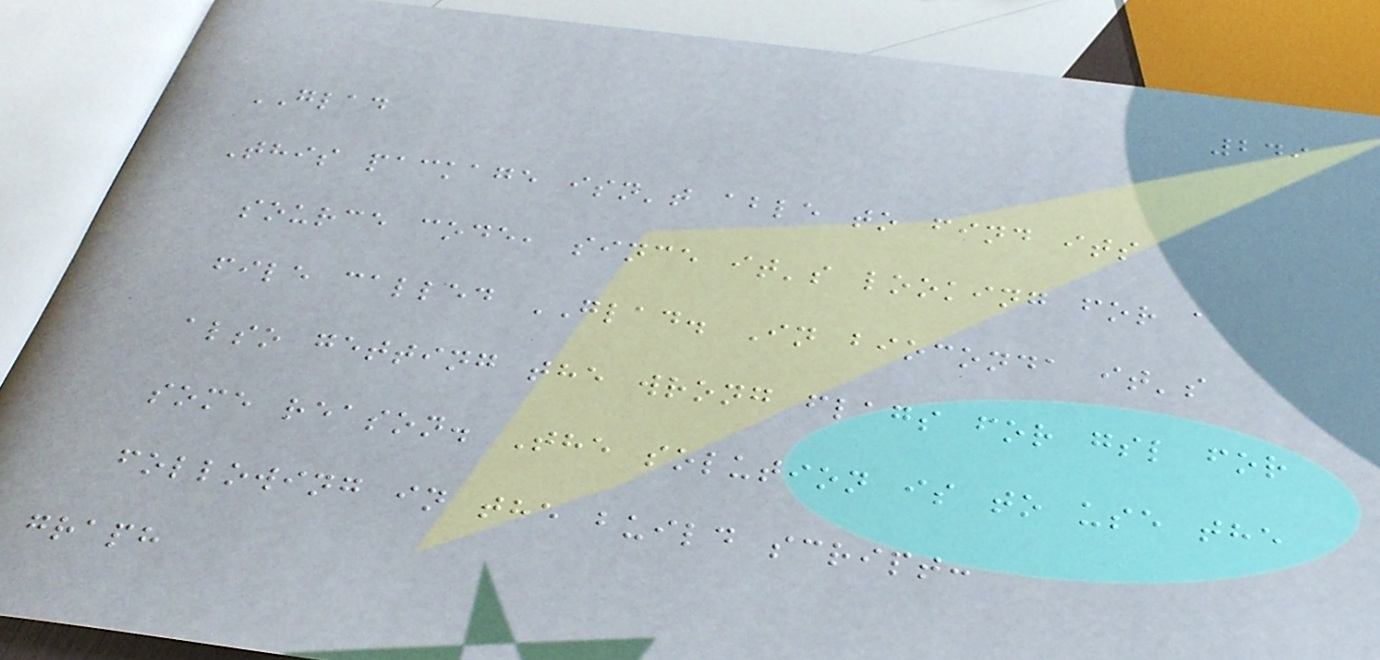249
GLAD
This package isn't able to find its
source code, since it's looking for a
file called GLAD. In bioconda it's
also getting the wrong flags for gsl for
some reason. The solution is to use the
following in the build script:
graph
